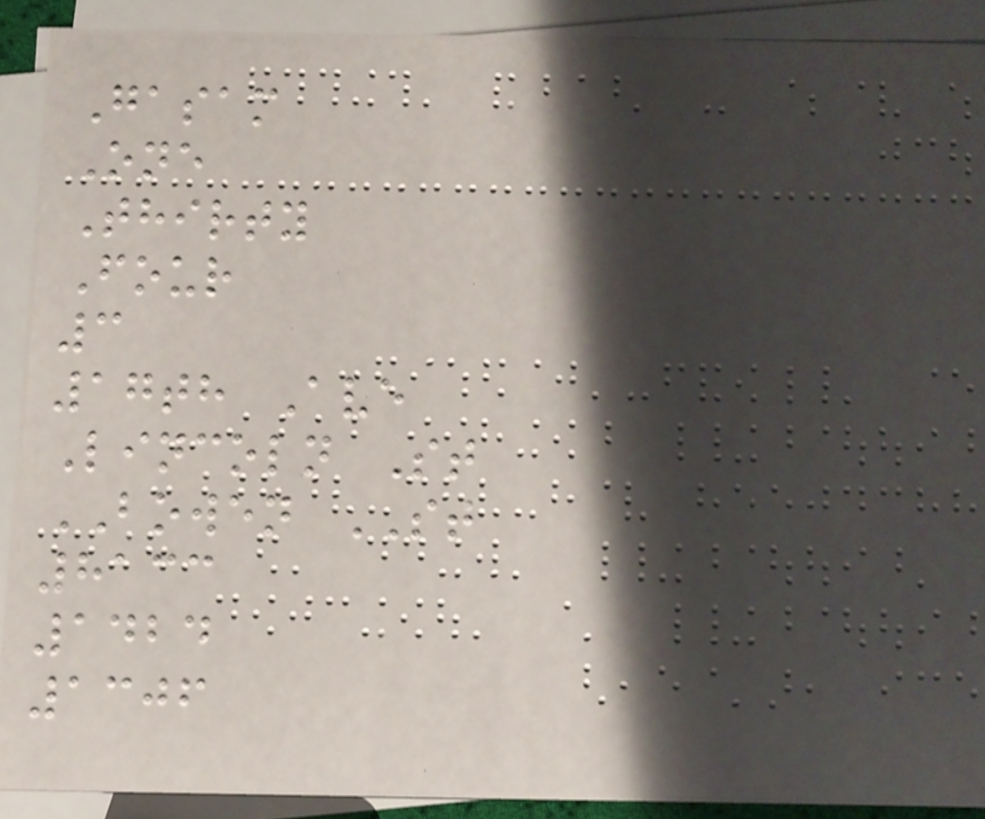Gasam
One
Thirty
Four
3
17th Ave
Lincoln St
BOWEN ST
8133
1424
1306
